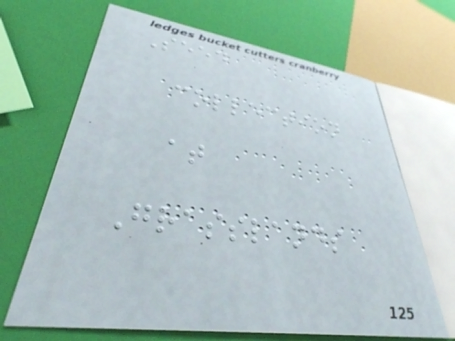Seed
collection
at
Grasslands
